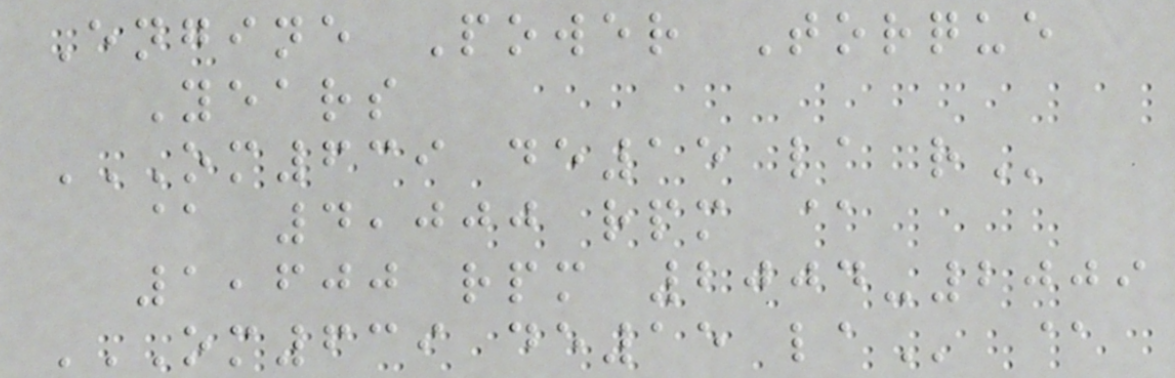Engine Power Torque
Years
OM639 DE15 LA R
@ 4,000 rpm @
1,600 rpm 2004-2009
OM639 DE15 LA @
